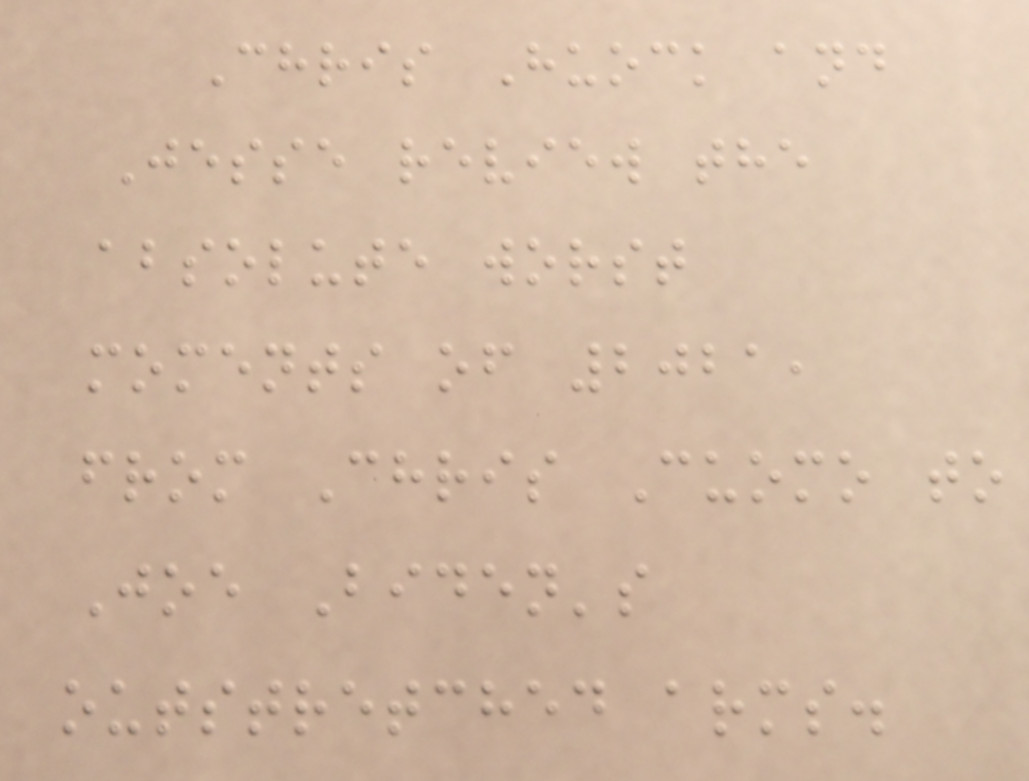Chris Huock and
Jesse review the
absolute worst
moments of 2021,
from Chris Cuomo to
Joe Biden's
outstretched arms.
